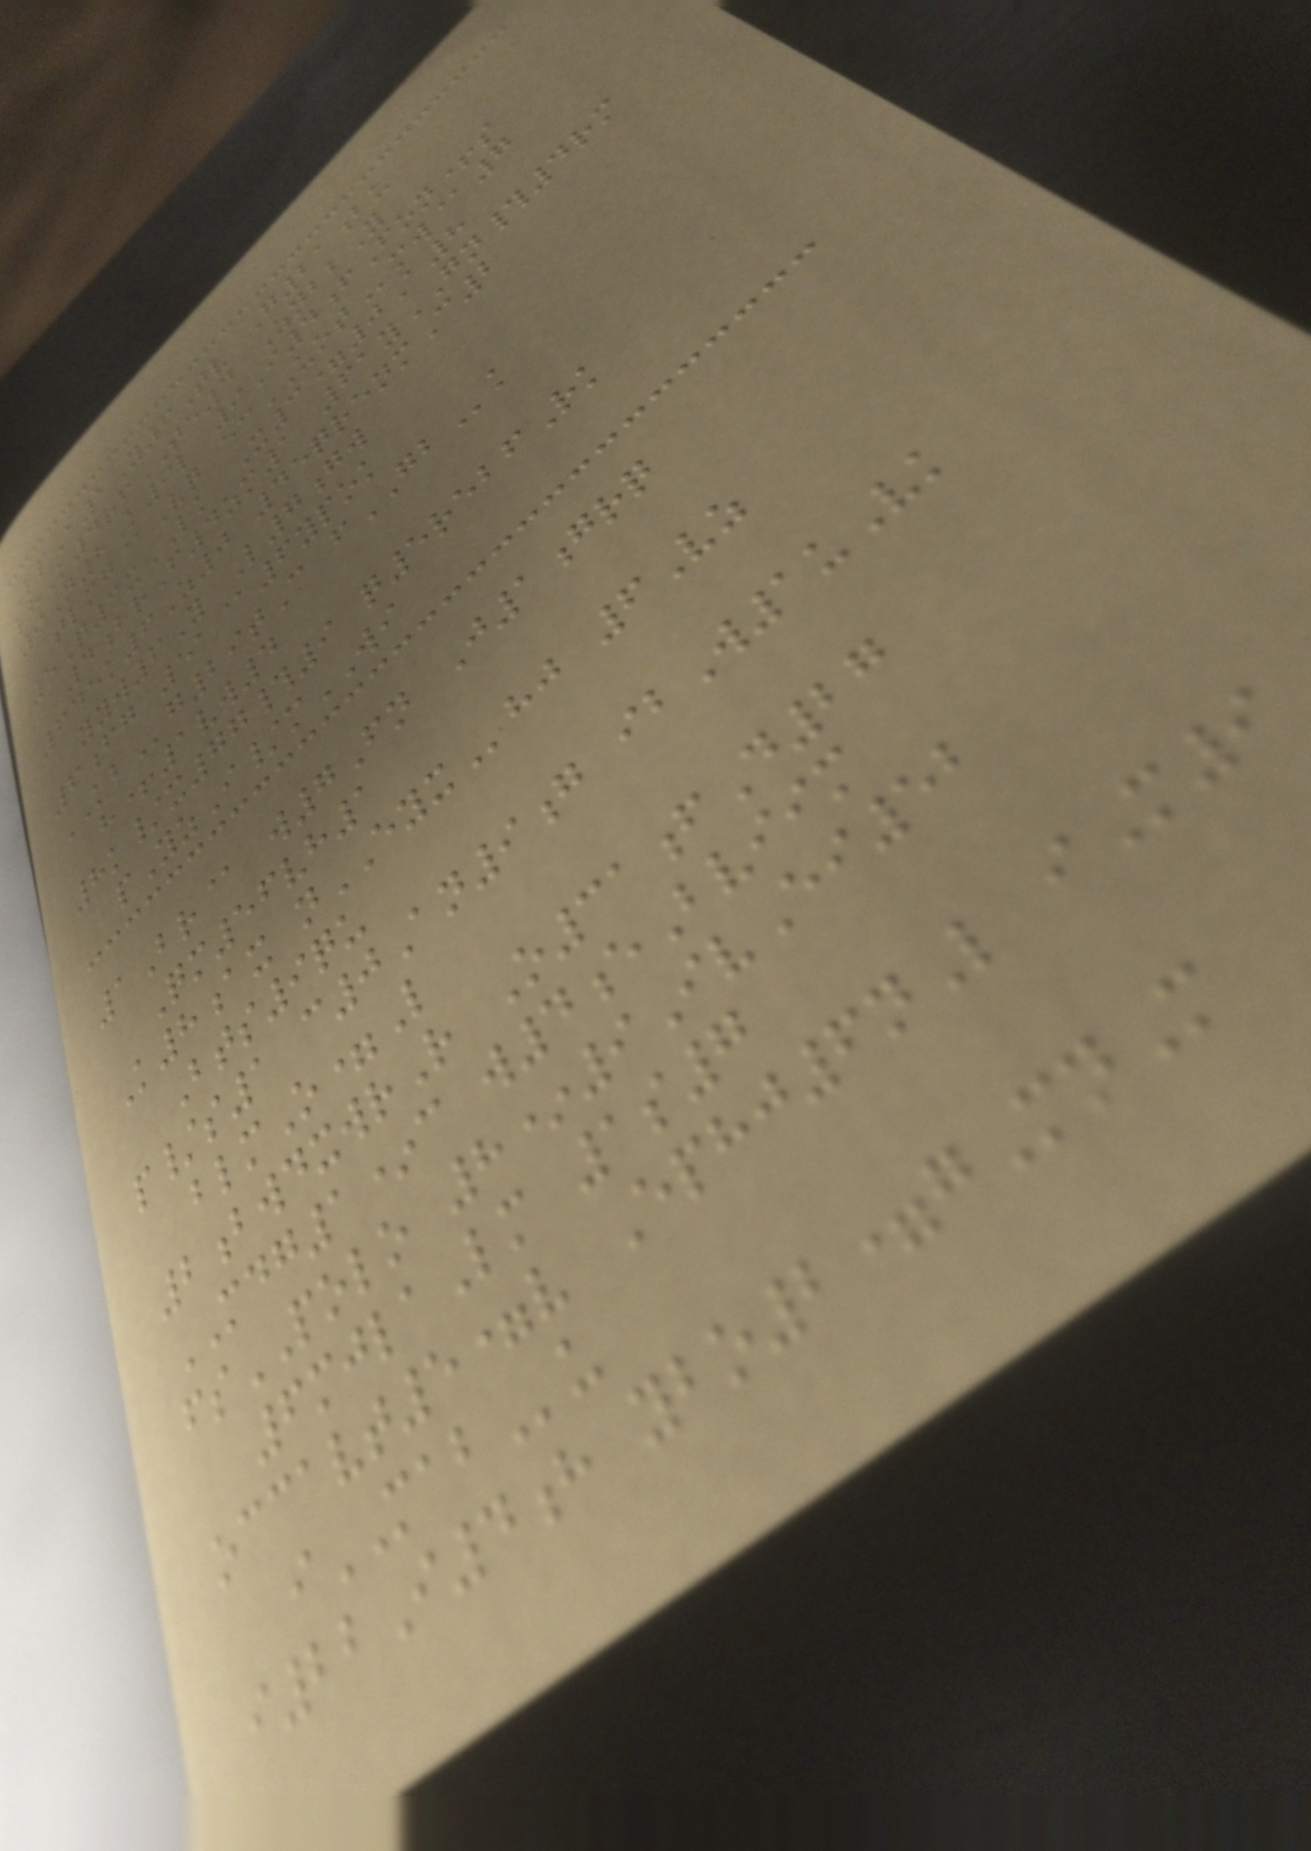LlA1Y6Tv G21bu
lhK4rfTE4 ZnbbY
9N8K9l 9I4fFon+s
tlmg@Vq ecUOTmw@7
5Q3xLK X3=0A8
4brF4zm1 61yGN#4rm
645k6Z0 45qrenmC2
yyw6Y L7gw
6fg 51@6ypok
KBg29tC fGBk
h+1vw4
8k/x77#9 q5rebfRk
pYzI/mWI
1Br@ w7Fn J1grq
Qm56vh1
K8ax nEYXhj 6Vz
Bts9qu
p/s1 c0An9g ibW1uVk
blmO=L
2bwdxwrR O31fD27
MDG1*c w4eBviim
fsPOLO 8*9IvEi52
6mjlaLm 1s7
occavt5=v Ephj6nL iM9
iMABu
i22I4h ybo2=gMnM
